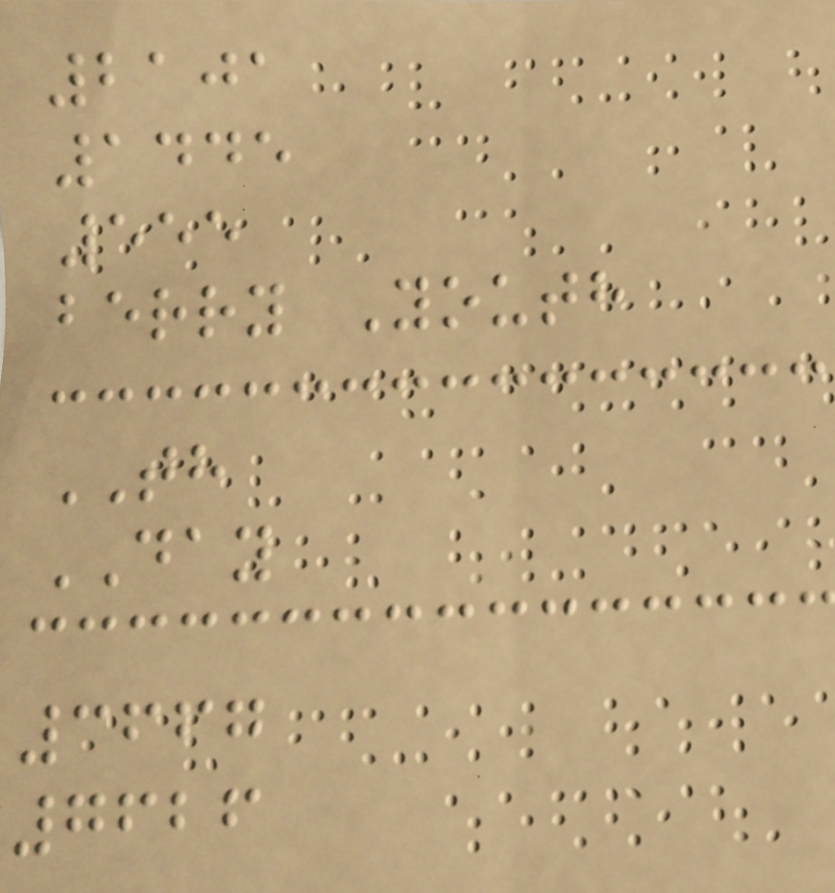2101
1445
555
berry Youth
TH
DAY
3667
7626
